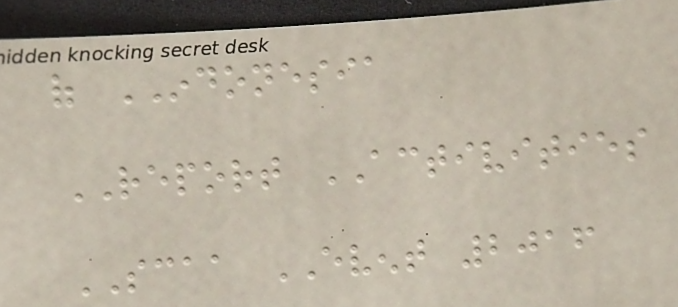of INDONESIA
REPORT ACTIVITIES
SCAA EVENT 2016
